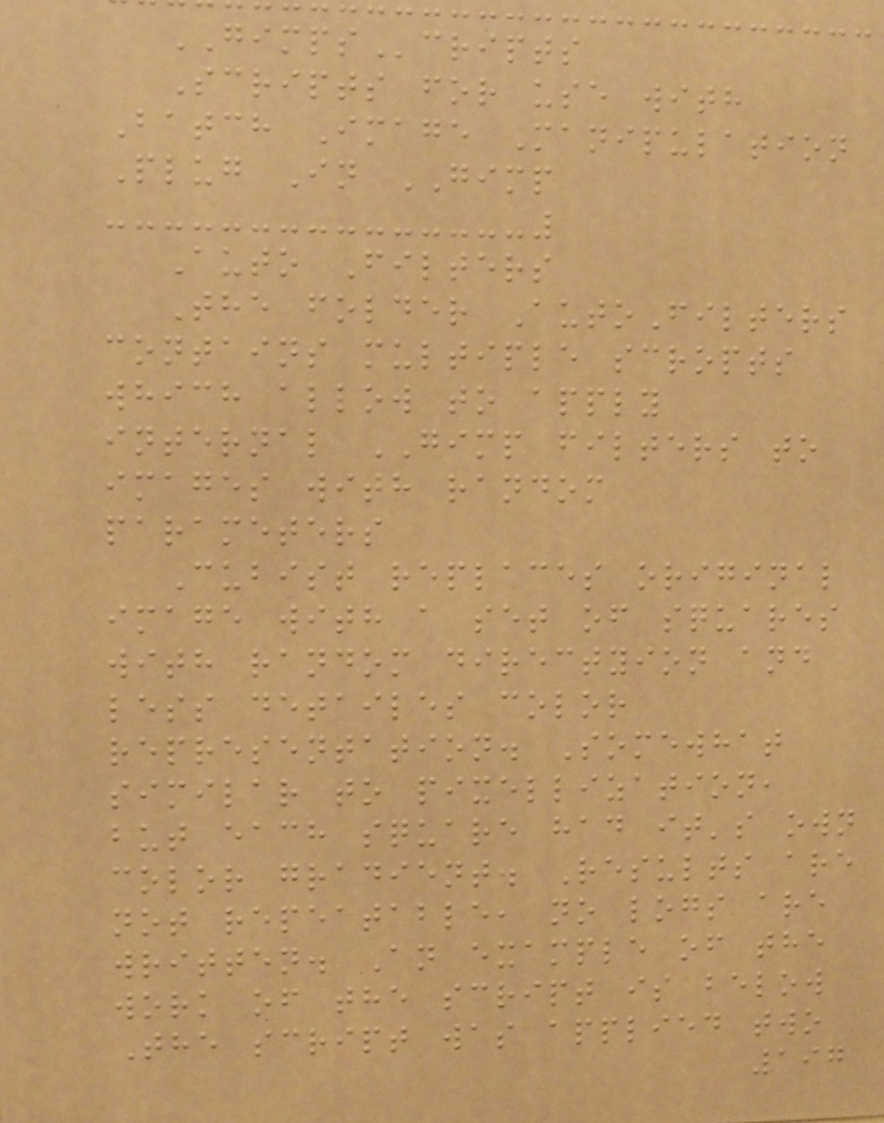GIMPScripts
Scripts for use with
Batch Image Manipulation
Plug In GIMP
Auto Filters
The folder AutoFilters
contains multiple scropts
which allow to apply
internal GIMP filters to
images with random
parameters
Cubist replaces original
image with a set of squares
with random directyion and
less detailes color
representation. Somewhat
similar to pixellization,
but each square had it's own
color gradient. Results are
not repeatable, no logs are
written. An example of the
work of the script is below
The script was applied two
197
